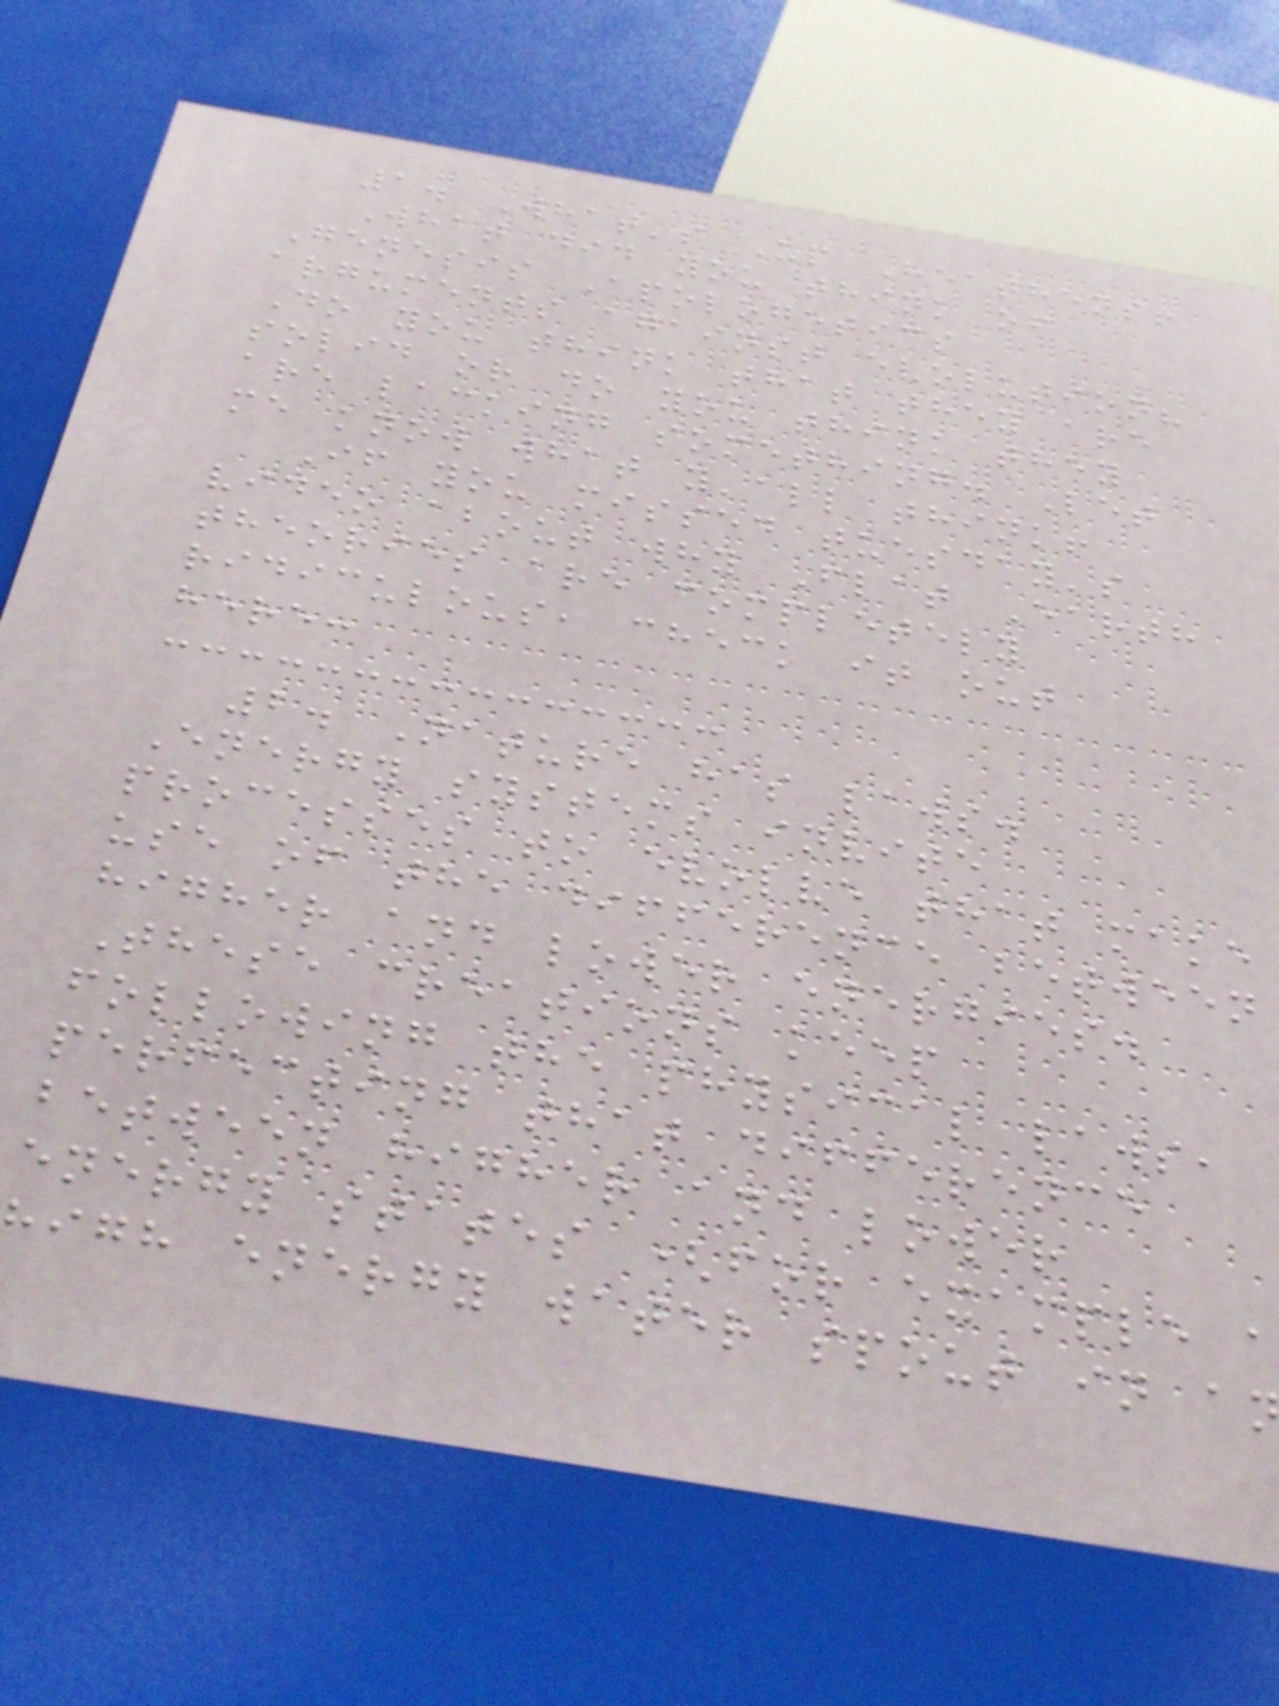1. What's Up Heathens!
What did you think of
Genesis Apologetics
arguments against evolution?
Do you think that they are
solid or do you think they
are lacking something. Let
me know what y'all think!
If you missed tuesday's
video about why Flat Earth
theories are completely
ridiculous, check it out
here:
2. Nature has laws.
Energy systems invite
processes to evolve that make
use of the difference between
higher and lower energies.
These creations keep
following the physical laws,
perfecting that difference
between higher and lower
energy states (for example a
igh energy water spout in a
